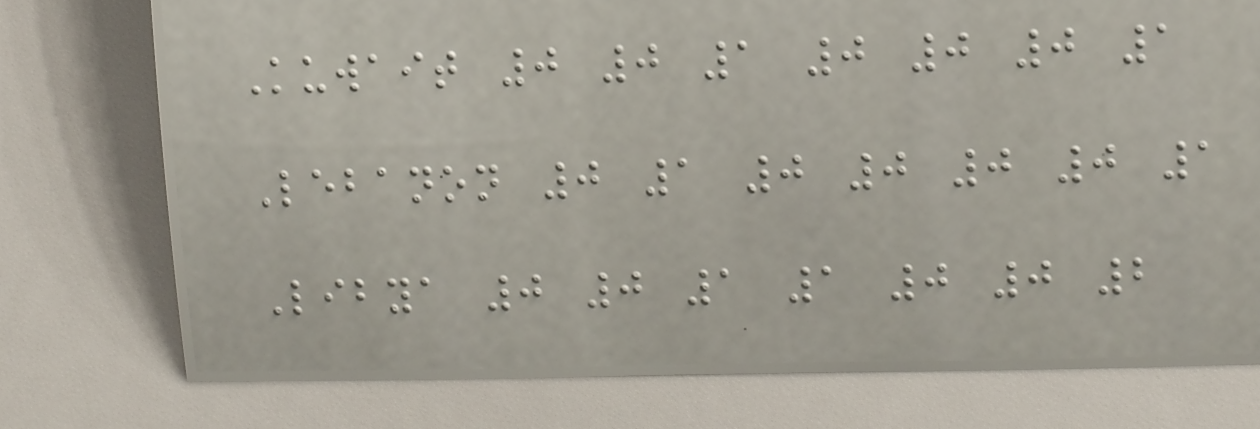Kuwait 0 0 1 0 0 0 1
Lebanon 0 1 0 0 0 0 1
Libya 0 0 1 1 0 0 2
